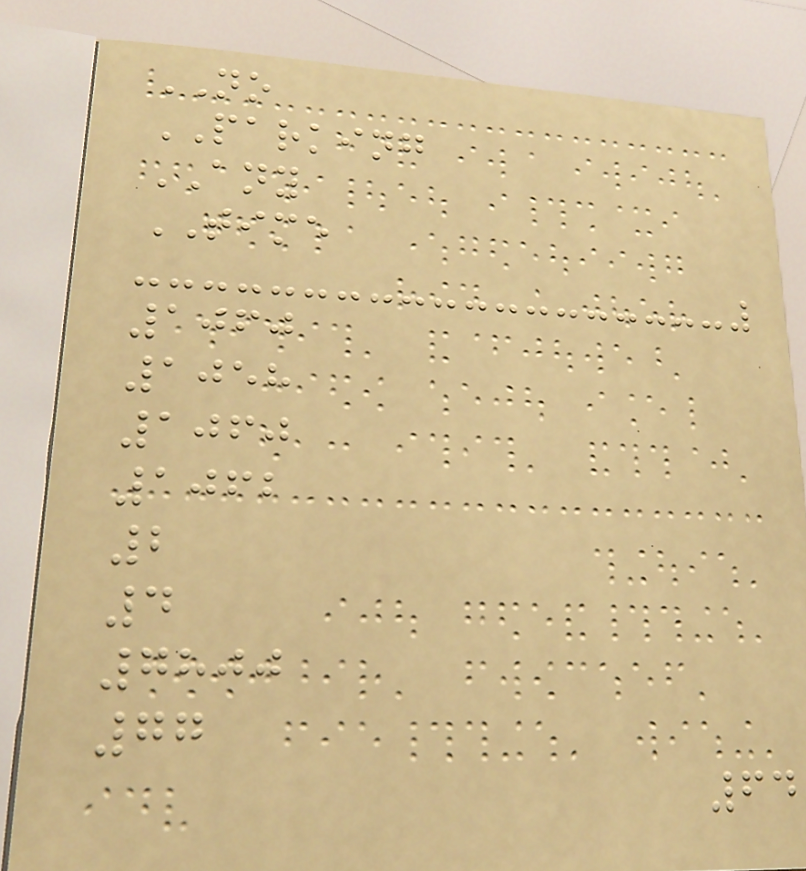NO
PARKING
ANY
TIME
1060
1058
1060
1062
2
4
7800
77
64
